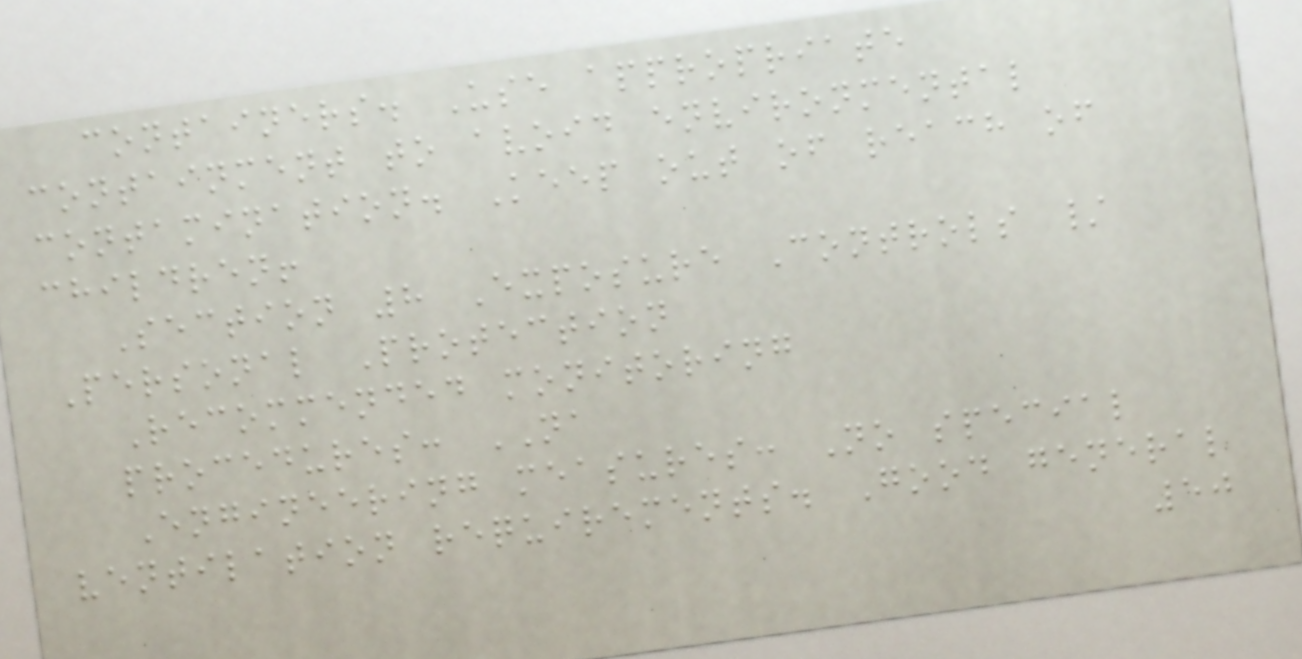containers. Use appropriate
containment to avoid environmental
contamination. Keep out of reach of
children!
Section 8 Exposure Controls /
Personal Protection
Recommended monitoring
procedures: NA
Engineering measures: No special
ventilation requirements. Good general
50
